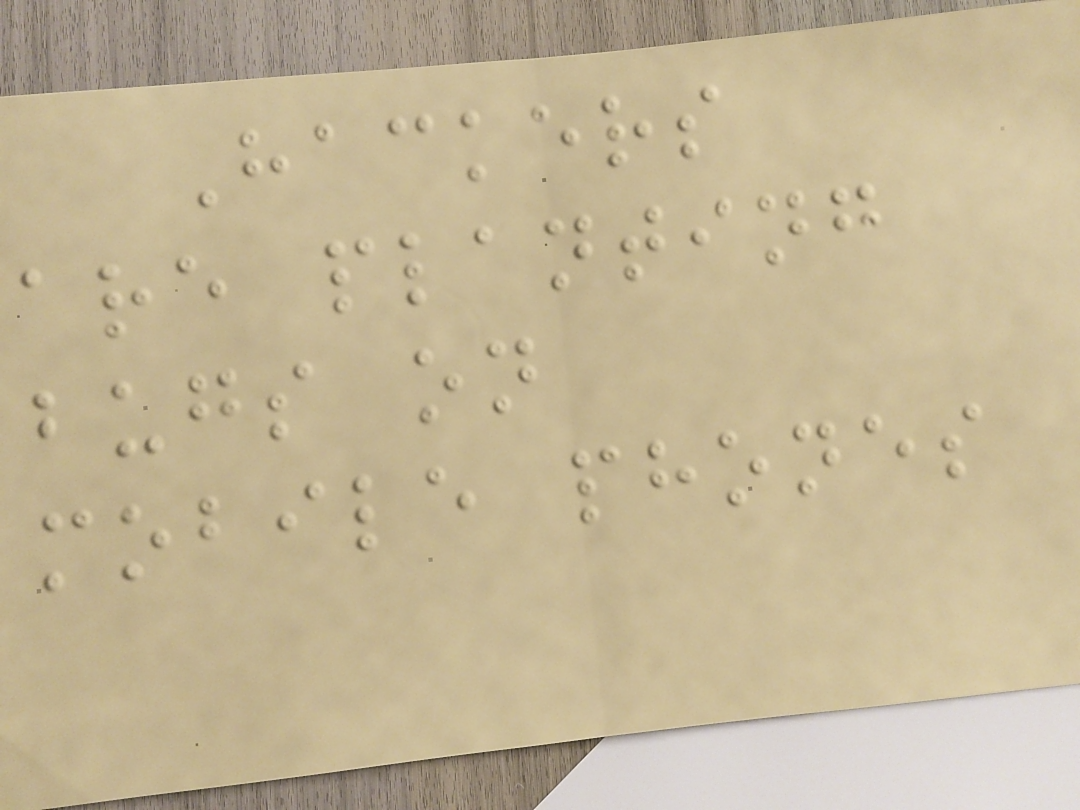Hackers
are planting
bugs on
mobile phones
